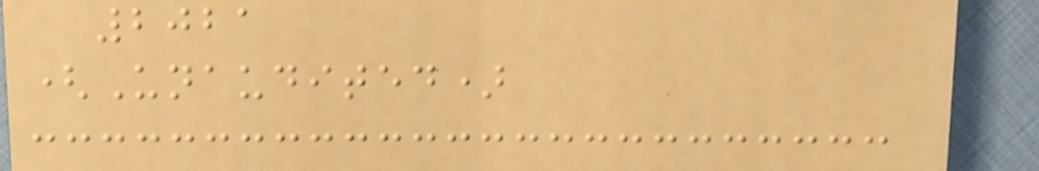2021
(Unaudited)
